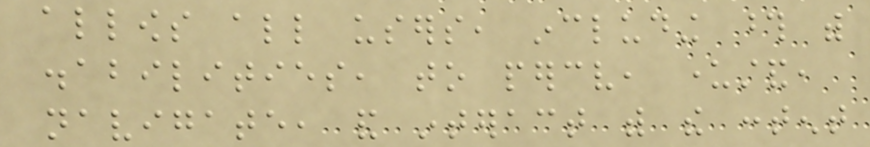allows all users, including those with
disabilities, to perceive, understand,
navigate, and interact with the content
